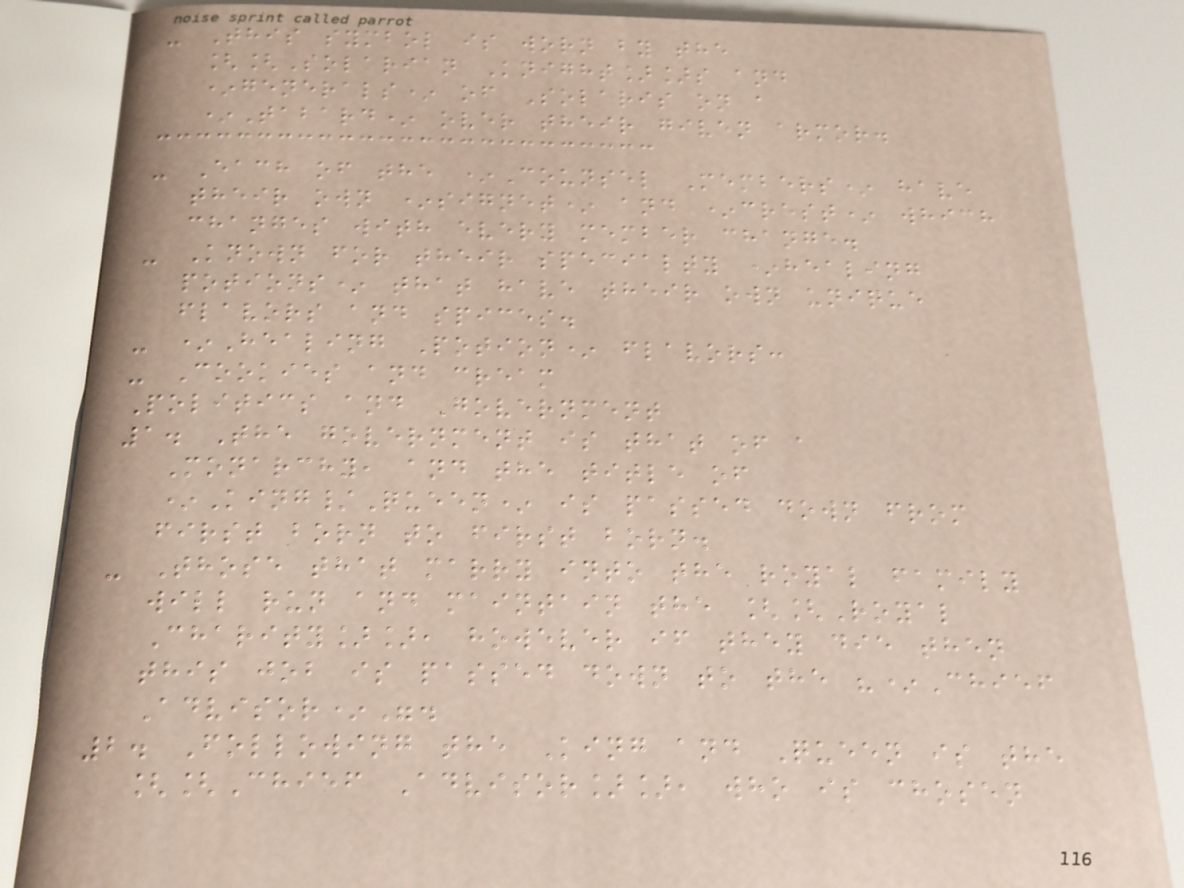- This symbol is worn by the
[[Solarian Knight]]s and
*generals* of Solaris on a
*Tabard* over their given armor.
- Each of the *Counsel Members* have
their own *signet* and *crest* which
changes with every member change.
- Known for their specialty *healing
potions* that have their own unique
flavors and spices.
- *Healing Potion* flavors:
- Cookies and cream
Politics and Government
1. The government is that of a
Monarchy, and the title of
*King/Queen* is passed down from
first born to first born.
- Those that marry into the royal family
will run and maintain the [[Royal
Charity]], however if they die then
this job is passed down to the "*Chief
Advisor*".
2. Following the King and Queen is the
[[Chief Advisor]], who is chosen
